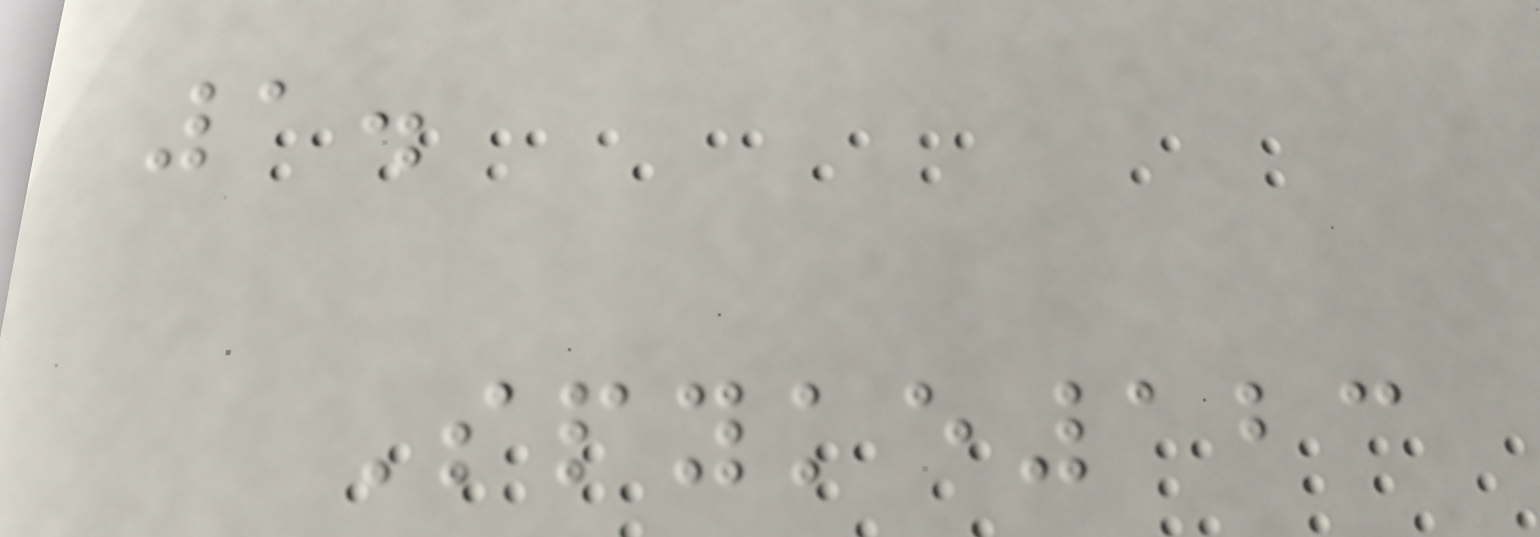1.
Spyke123
